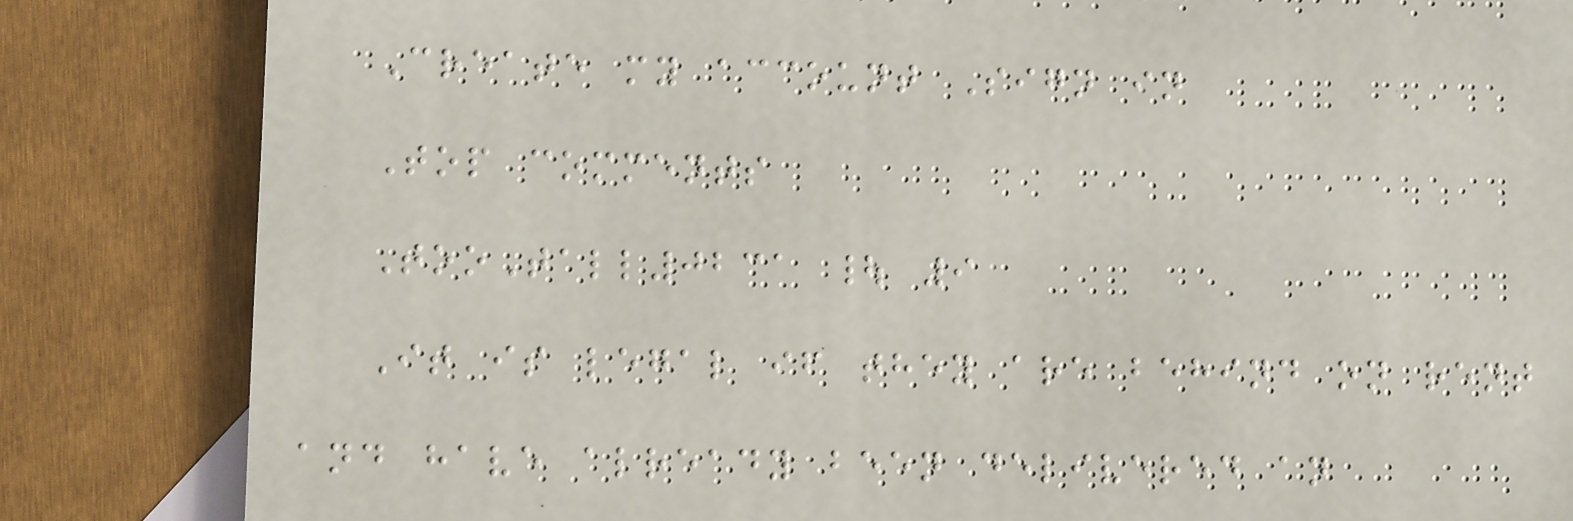Create my account Sign in
Top comments
TooTall0231 | 9
It is legal if they are behind on rent
and have already been delivered an
